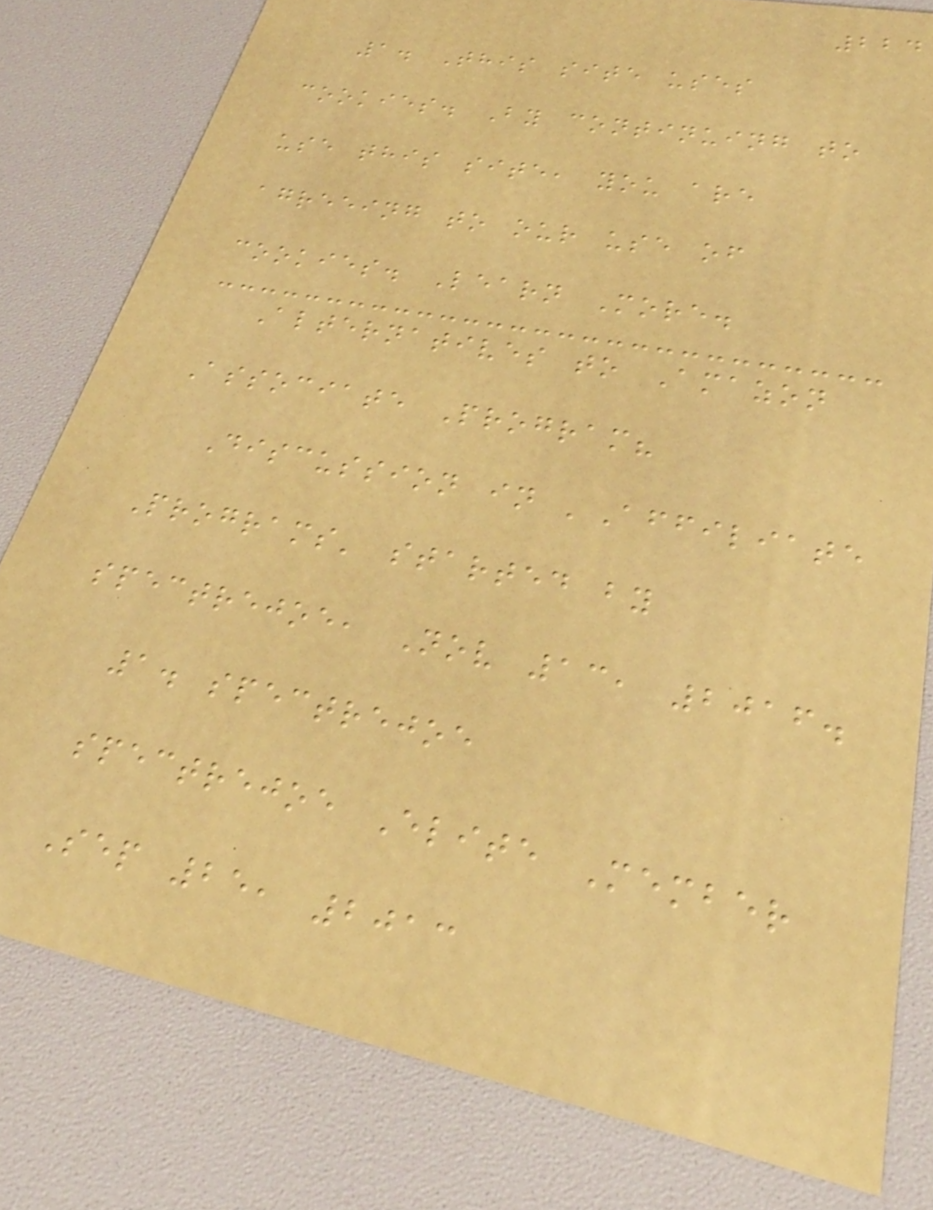224
1. This site uses
cookies. By continuing to
use this site, you are
agreeing to our use of
cookies. Learn More.
Alternatives to Amazon
Associate Program?
Discussion in 'Affiliate
Programs' started by
spectrejoe, Nov 13, 2016.
1. spectrejoe
spectrejoe Elite Member
Sep 25, 2013
